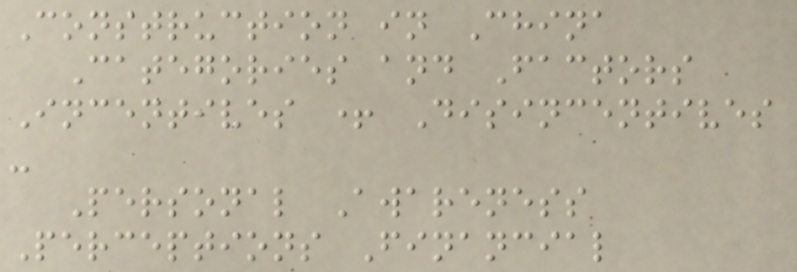Construction in China
Categories and Factors
Incentives + Disincentives
-
Personal Awareness
Perceptions Financial
